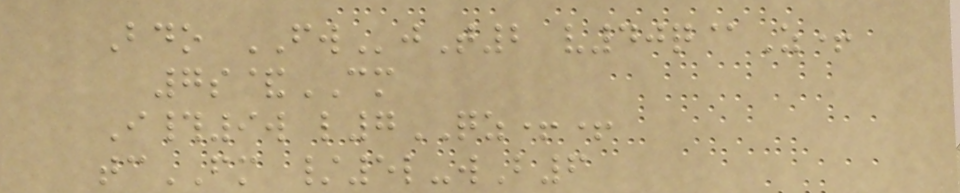Bdo FWjT2 v40q@Z+
7s&CM
I#9w l7QZ++
tcFM /5l-wB6
